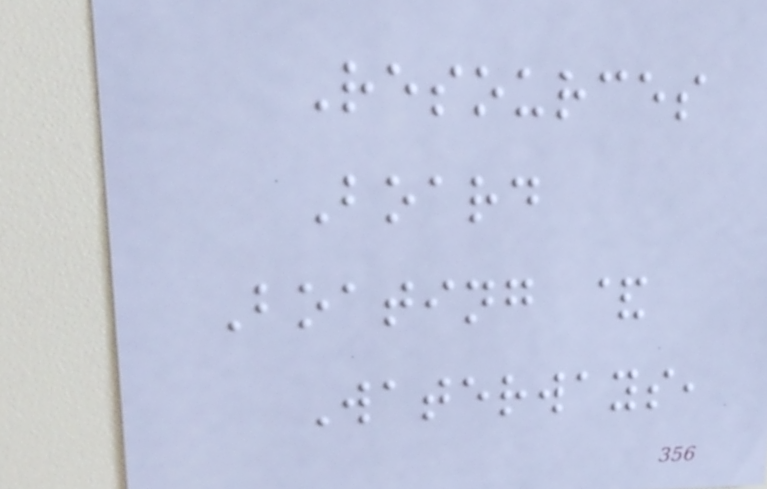Resources
Board
Boating &
Waterways,
